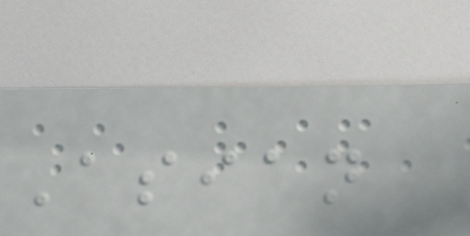Asian
